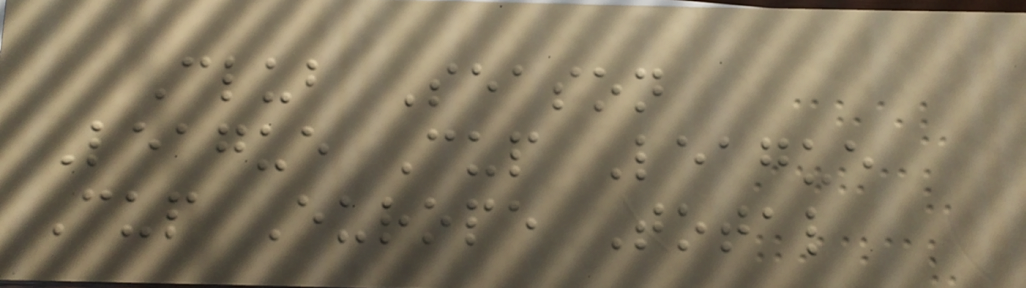Club Season
League Cup League
Cup Europe Total
